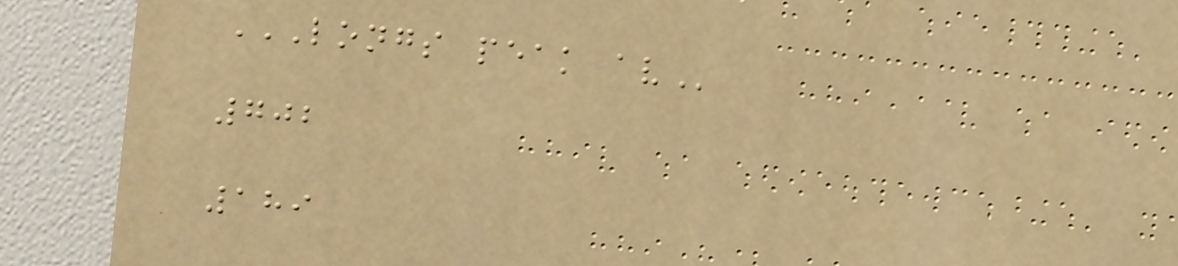LONGS PEAK AV
702
189
